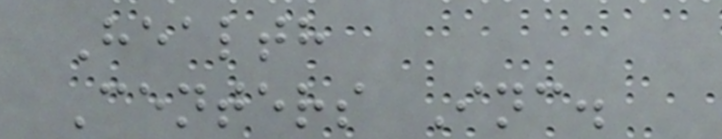Health
Centers Inc.
